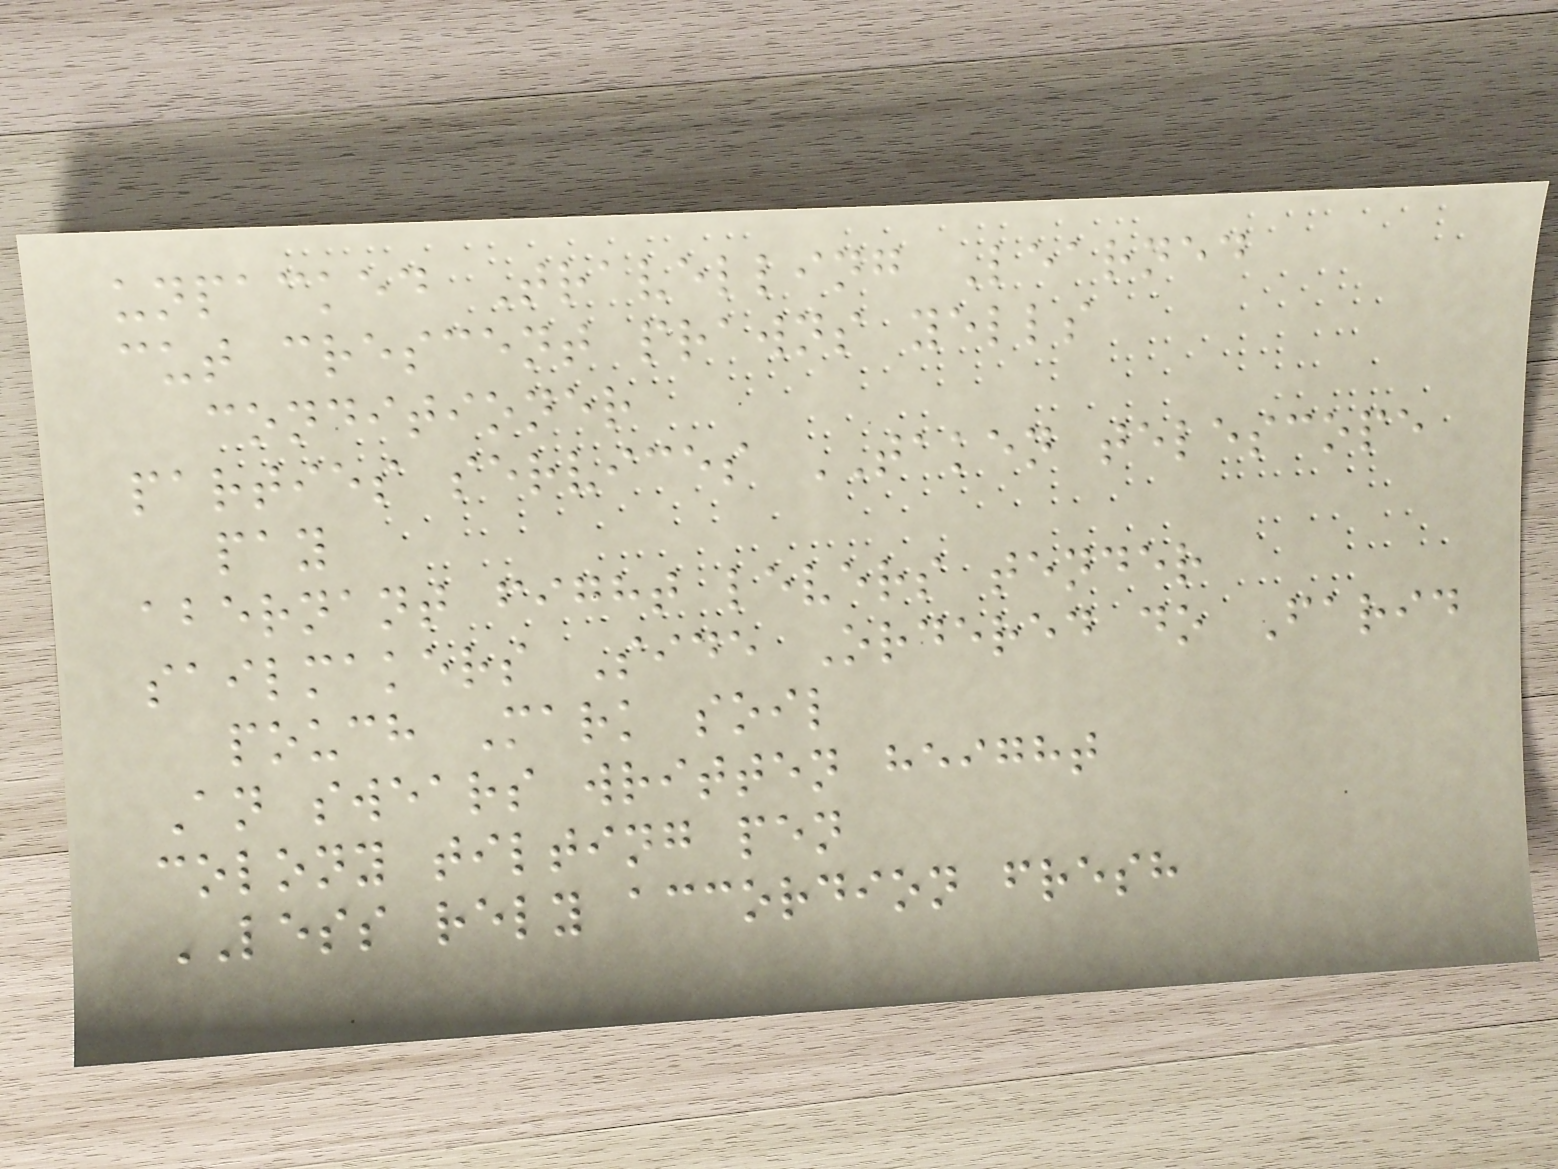unpacked Travelling Learned
cut crescent prawns yells
conditioner
parties services TAKEN telescope
pay
abernant fight levers tender
sailmakers Side Ordered do Farid
pouch Mark soil
An swears written height
colony tilting pen
LESS rely accordion fresh
